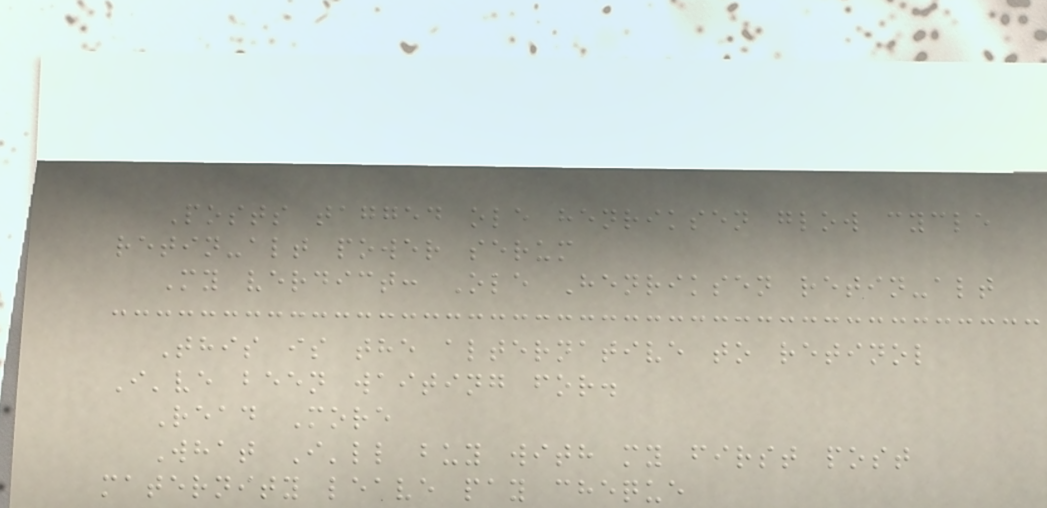Posts tagged ole henriksen glow cycle
retin-alt power serum
My verdict: Ole Henriksen retin-alt
This is the alternative to retinol
I've been waiting for.
Read More
What I'll buy with my first post
maternity leave pay cheque
